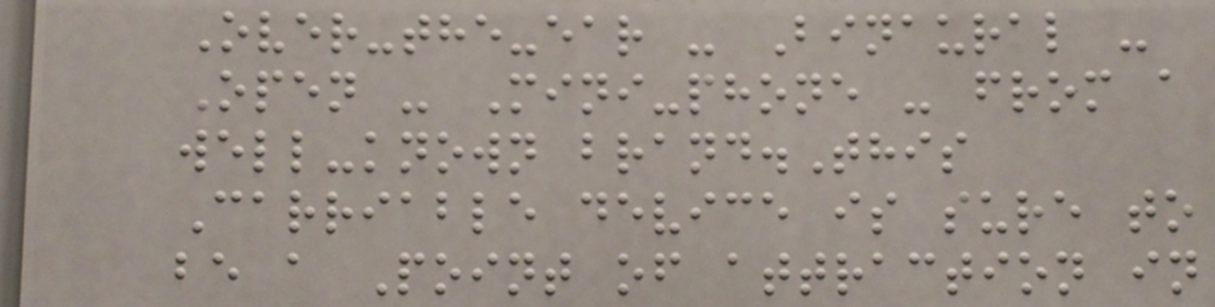Over-the-ear - Binaural -
Open - Mini-phone - from a
well-known brand.This
Carriable device is sure to
be a Point of attraction in
